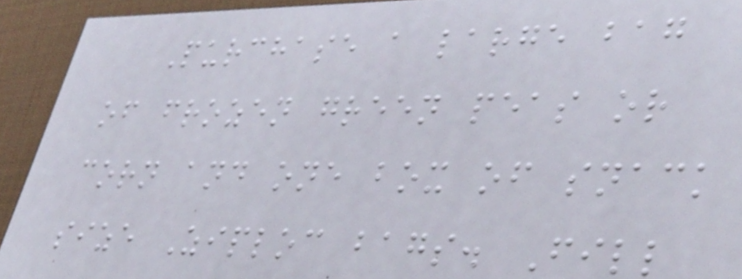Purchase a large bag
of frozen green peas or
corn and one box of snack
size Ziploc bags. Fill
